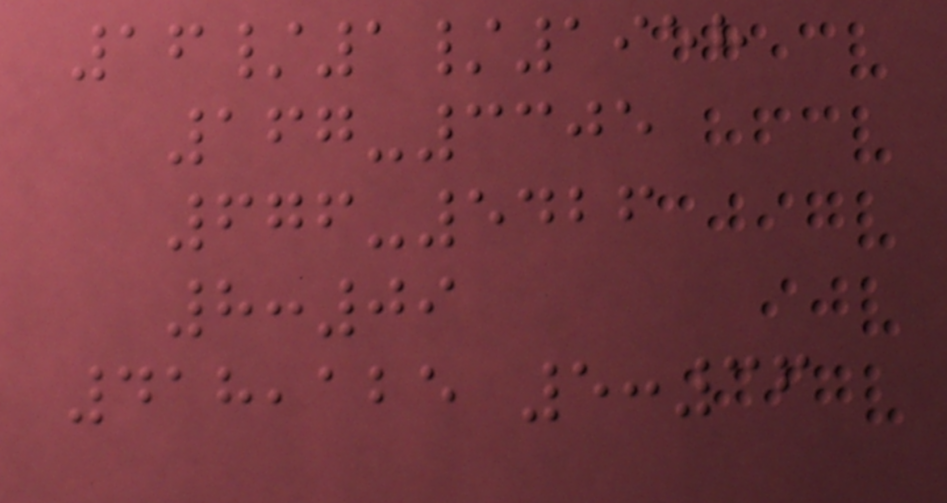16/1/1958
167-3305
676-5426
8:09
418,125 5:36
